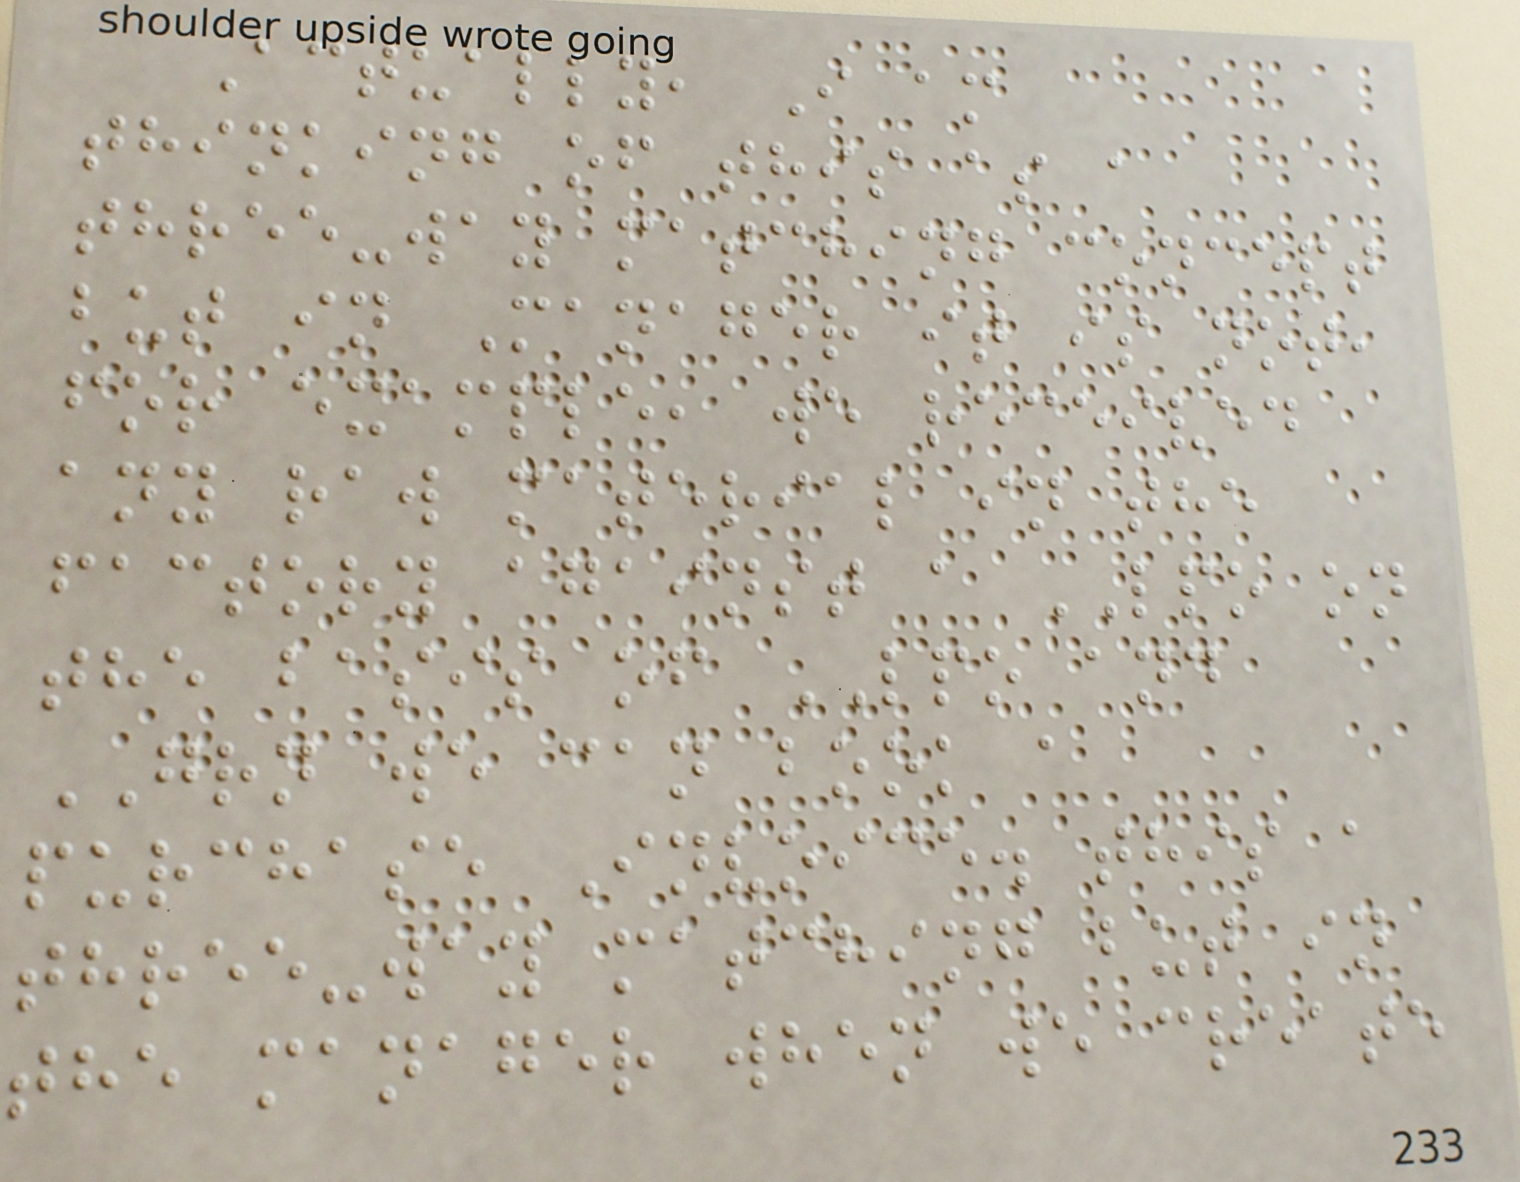Actually, I am
thinking of this as a
three-way matching concept
but in Manager it is not,
for example, we received
any raw material in the
factory against a LPO on
the basis of LPO and
GRN we can book a
purchase Invoice. this a
three-way matching but in
the manager when we create
